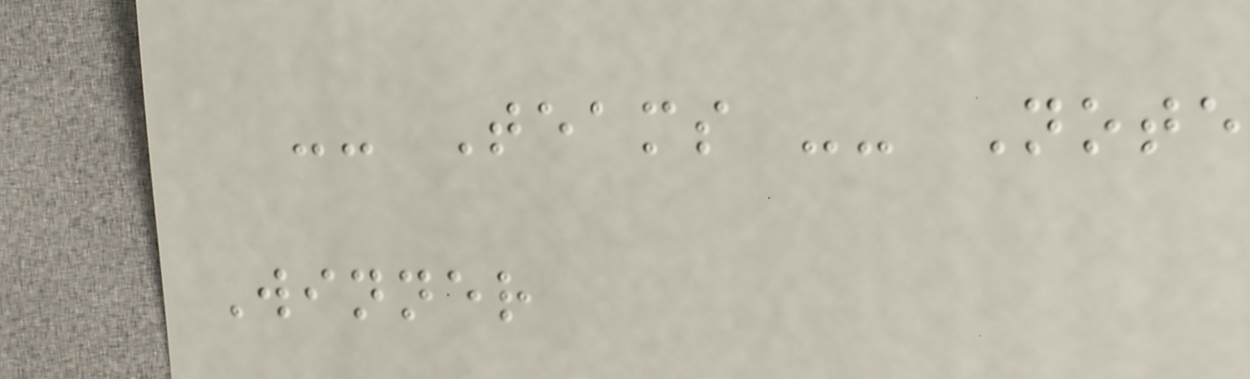-- Teams -- Note
Winner
